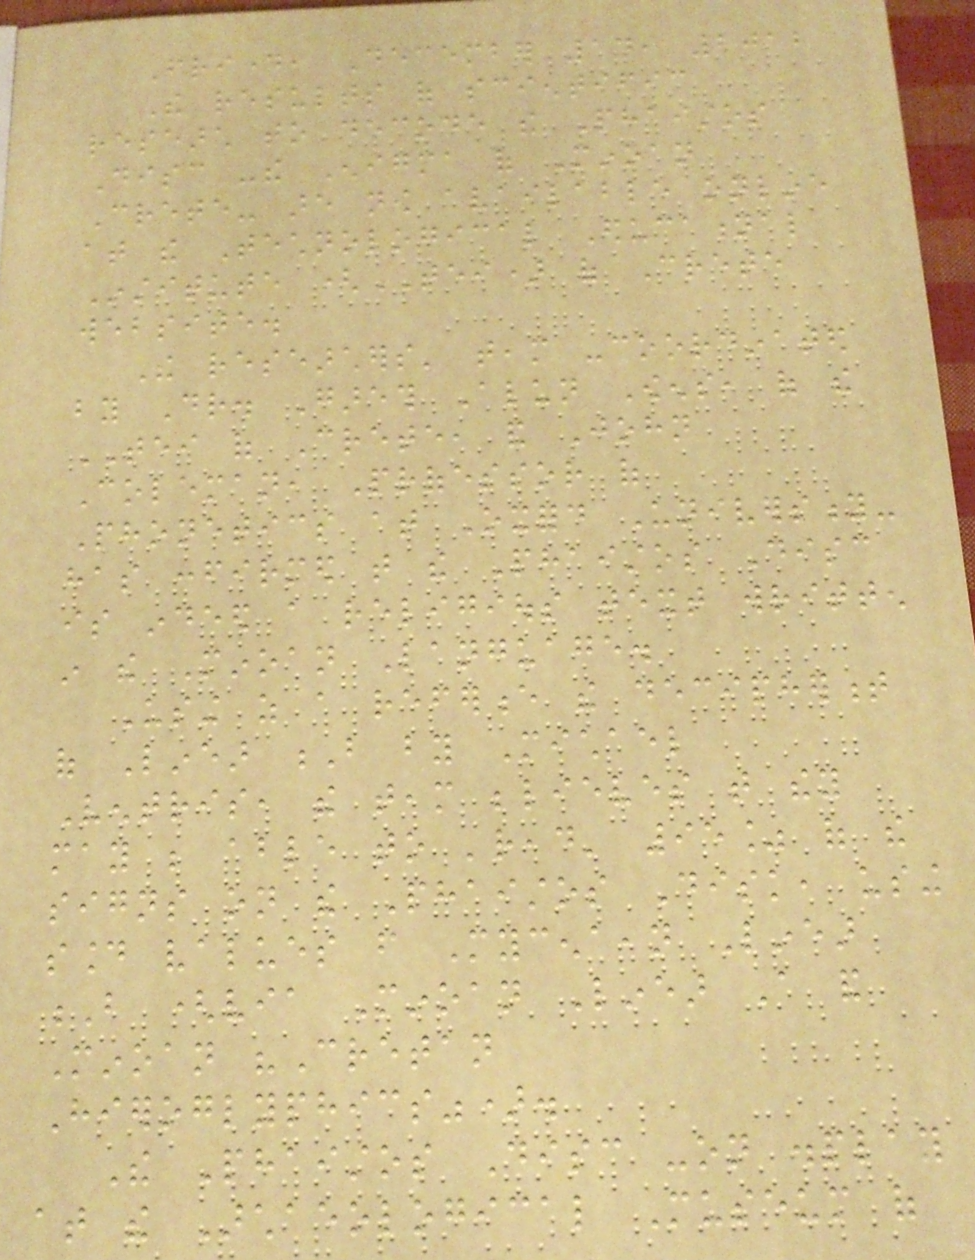Friday, December 14, 2012
The results of scientific
research to decode the Phaistos
Disc -the Enigma of Minoan
Crete- are now available online
at the Technological Educational
Institute (TEI) of Crete
website.
The researchers' team -coordinated
by Dr. Gareth Alun Owens, of the
TEI of Crete, and John
Coleman, Professor of
Phonetics at Oxford University-
has confirmed that the Phaistos Disc
is indeed a religious text written
in the Minoan Language.
Using as a reference the decipherment
of Linear B by Michael
Ventris, the team believes that they
may be able to 'read' 95% of the
signs on the Phaistos Disk, using
sound values from Mycenaean Linear
B (via Minoan Linear A and
Minoan "Cretan
Hieroglyphics").
The Phaistos Disc -on display
at the Archaeological Museum of
